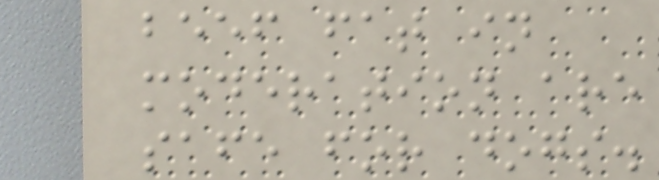beef fat in
moderation are
safe for dogs.
